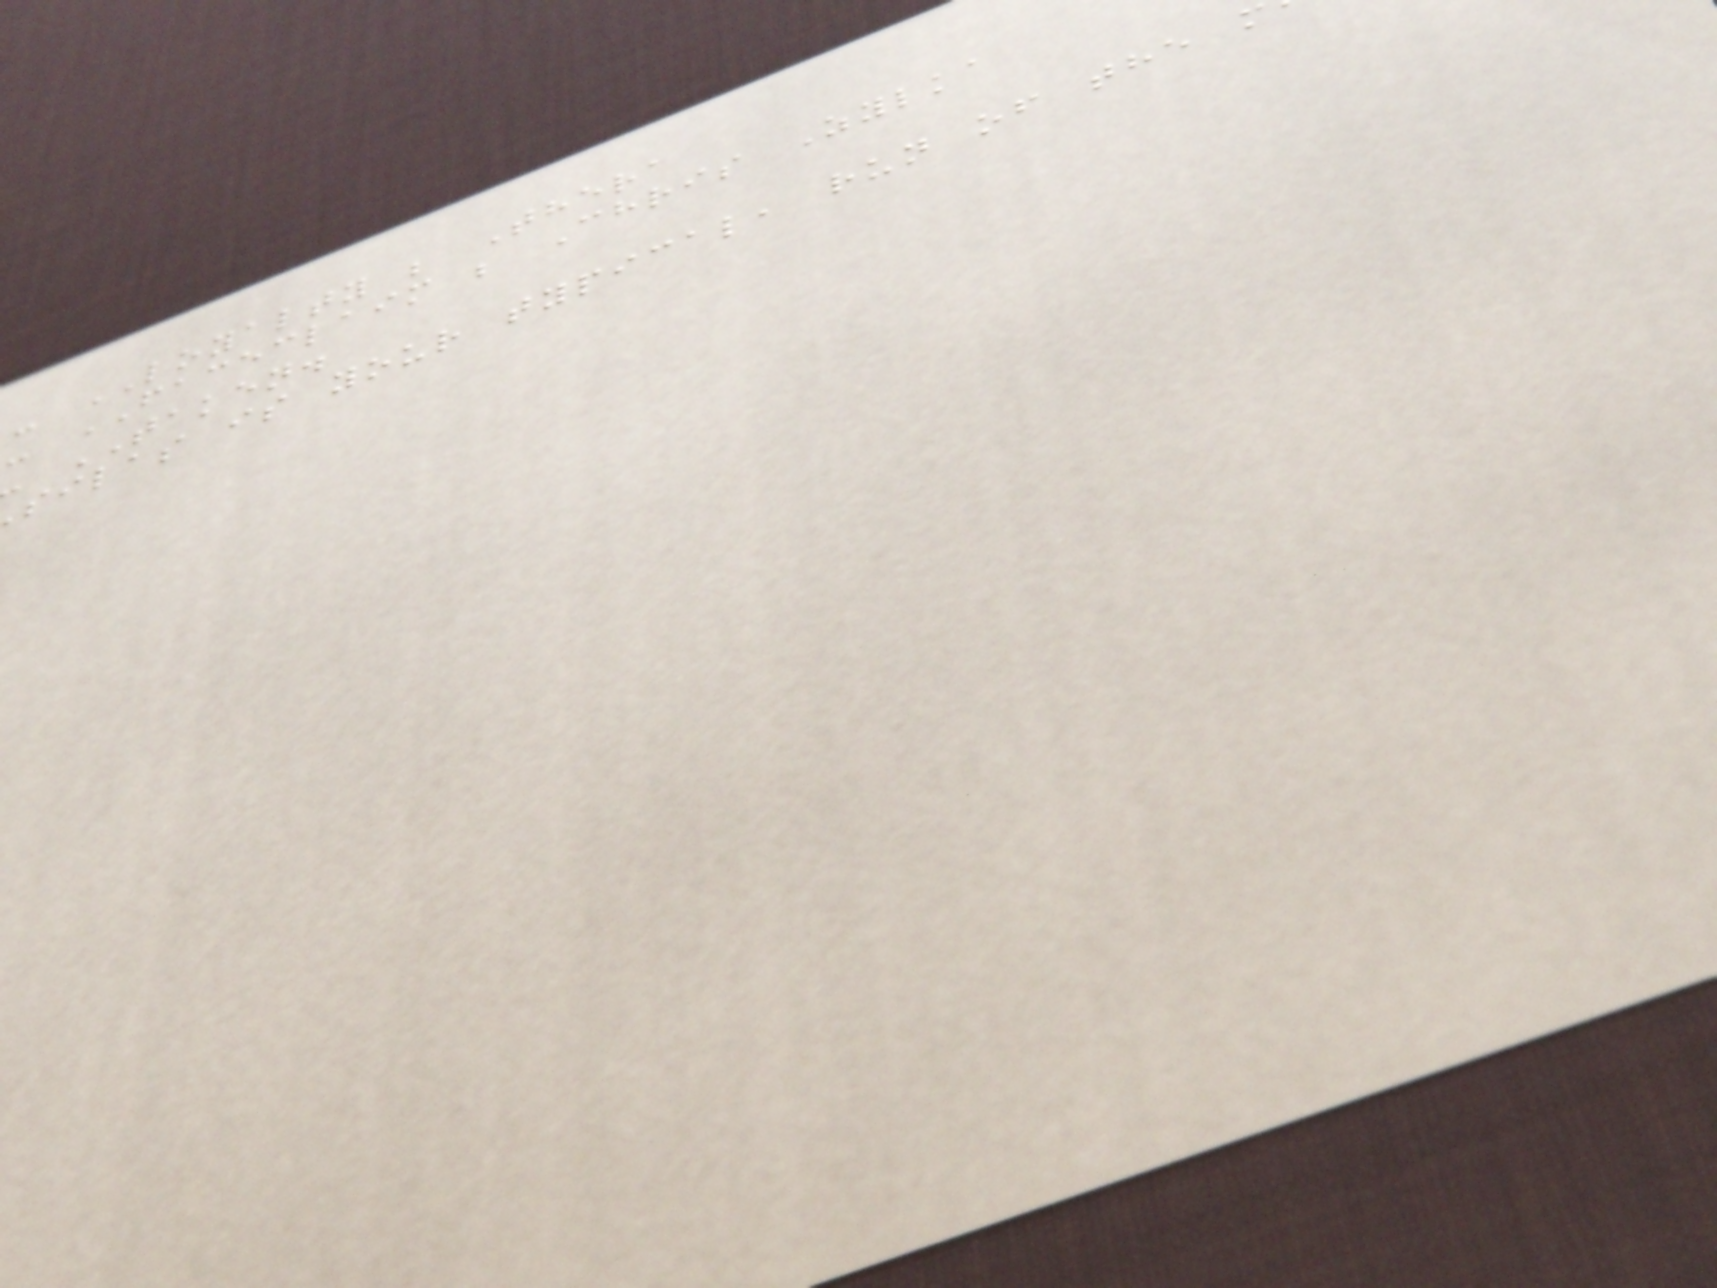- LOYALTY ; Thera
- FACECLAIM ; Chris Zylka
TAKEN.
silas is your typical, run of the m
